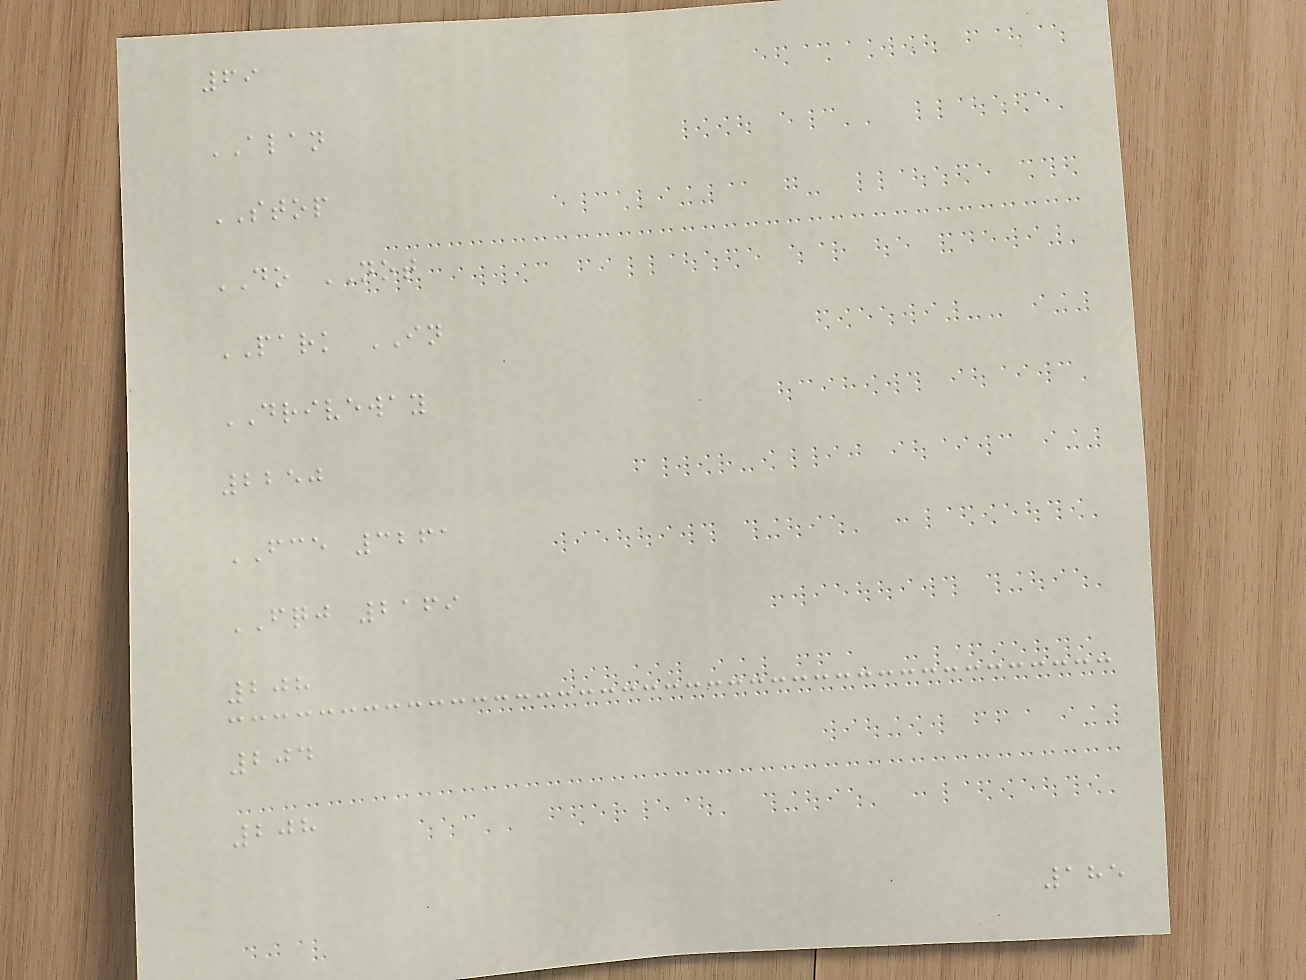69
ALAN
STOP
DO NOT
PARK IN
DRIVEWAY
2250
FCE 3261
FQJ 2169
208
204
208
185
